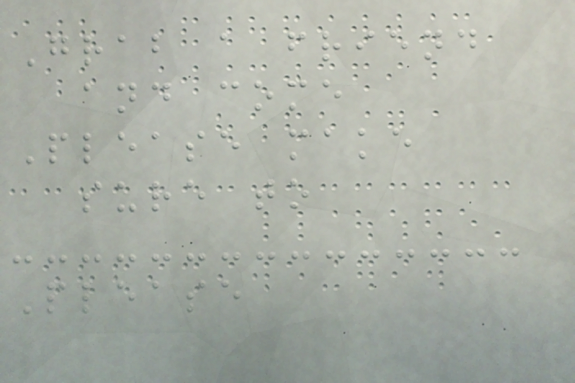Grab a friend
and come
Please make
sure to
Please
